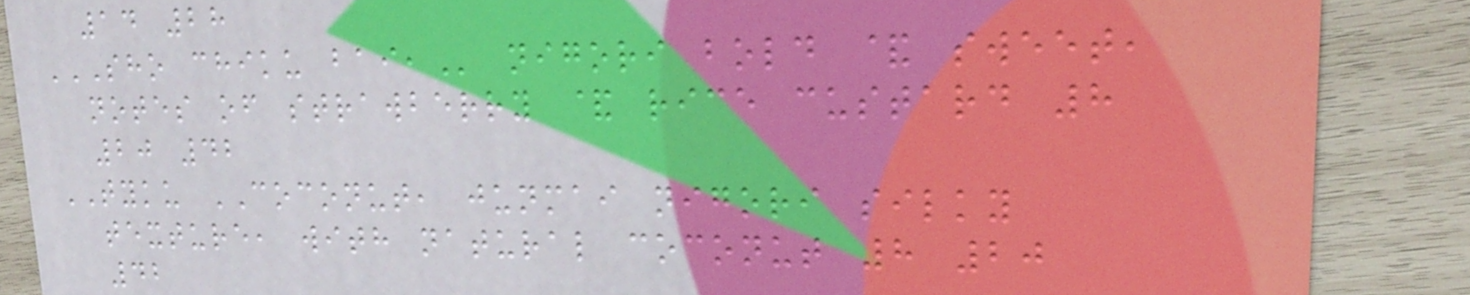14 28
SHO CHIKU BAI, nigori bold & sweet,
notes of strawberry & rice custard 8
20 42
TYKU COCONUT, junmai nigori silky
texture, with natural coconut 8 20
42
